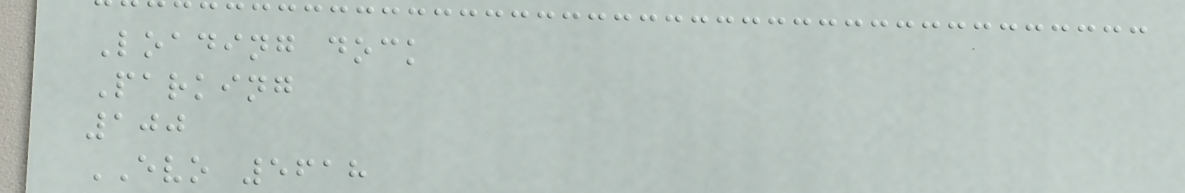Loading dock
Parking
100
EVO 5618
